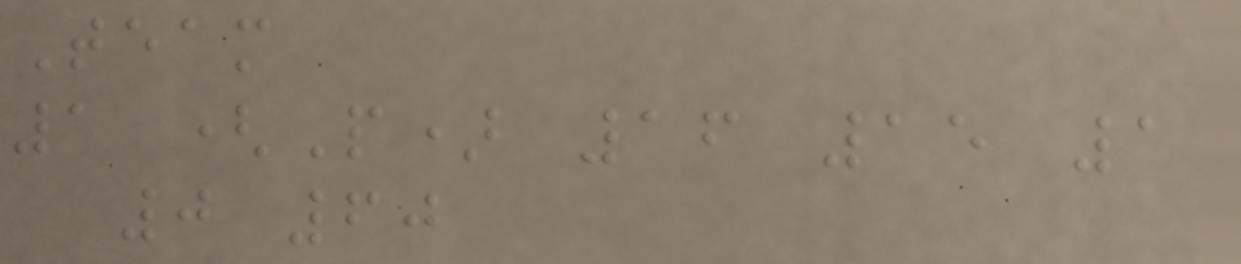Team
1 (P) 16 15 1
0 60
